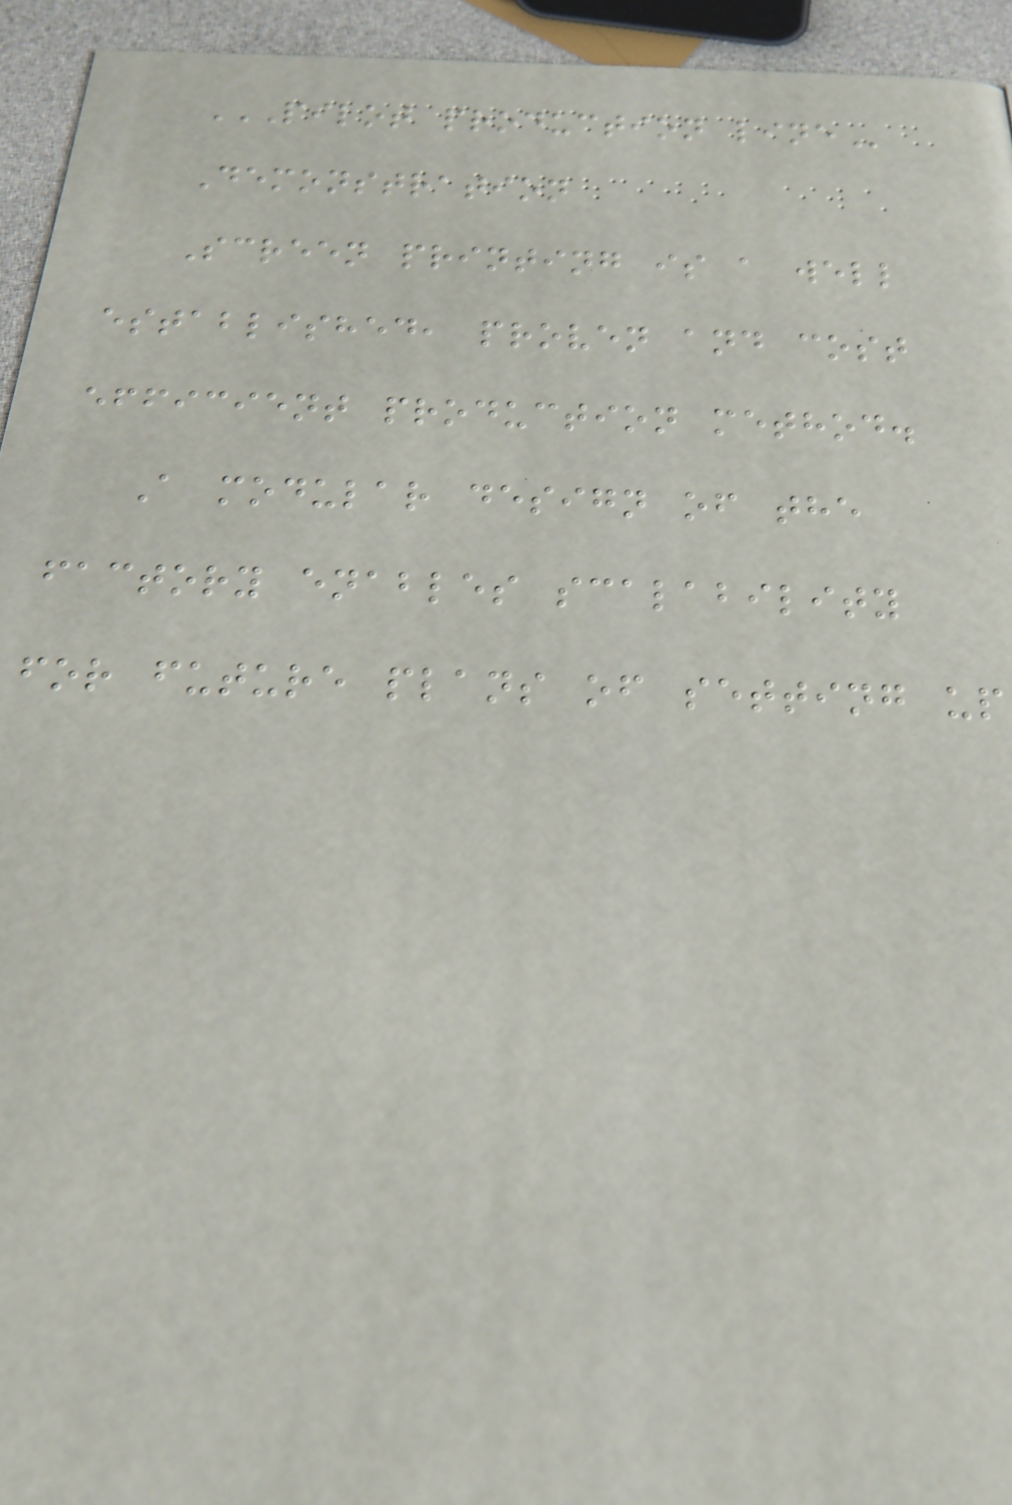PILOT PRODUCTION LINE
Demonstration
Screen printing is a well
established, proven and cost
efficient production method.
A modular design of the
factory enables scalability
for future plans of setting up
